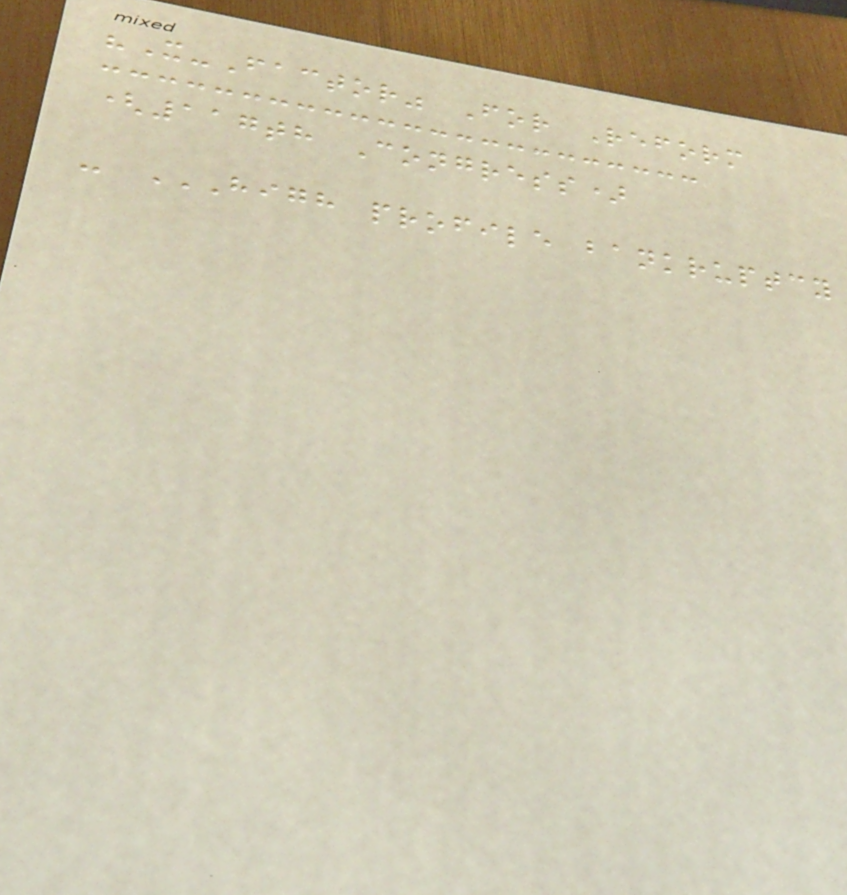"X-Factor" For Reform
(117th Congress)
- HIGH PROFILE BANKRUPTCY
